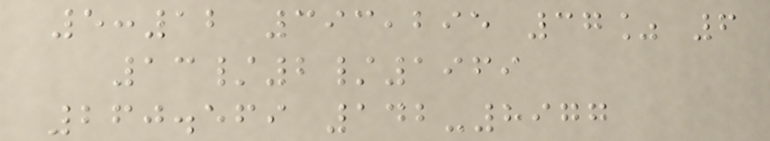5:12 393,295 37% 6
13/2/1969
260.569 142-8977
